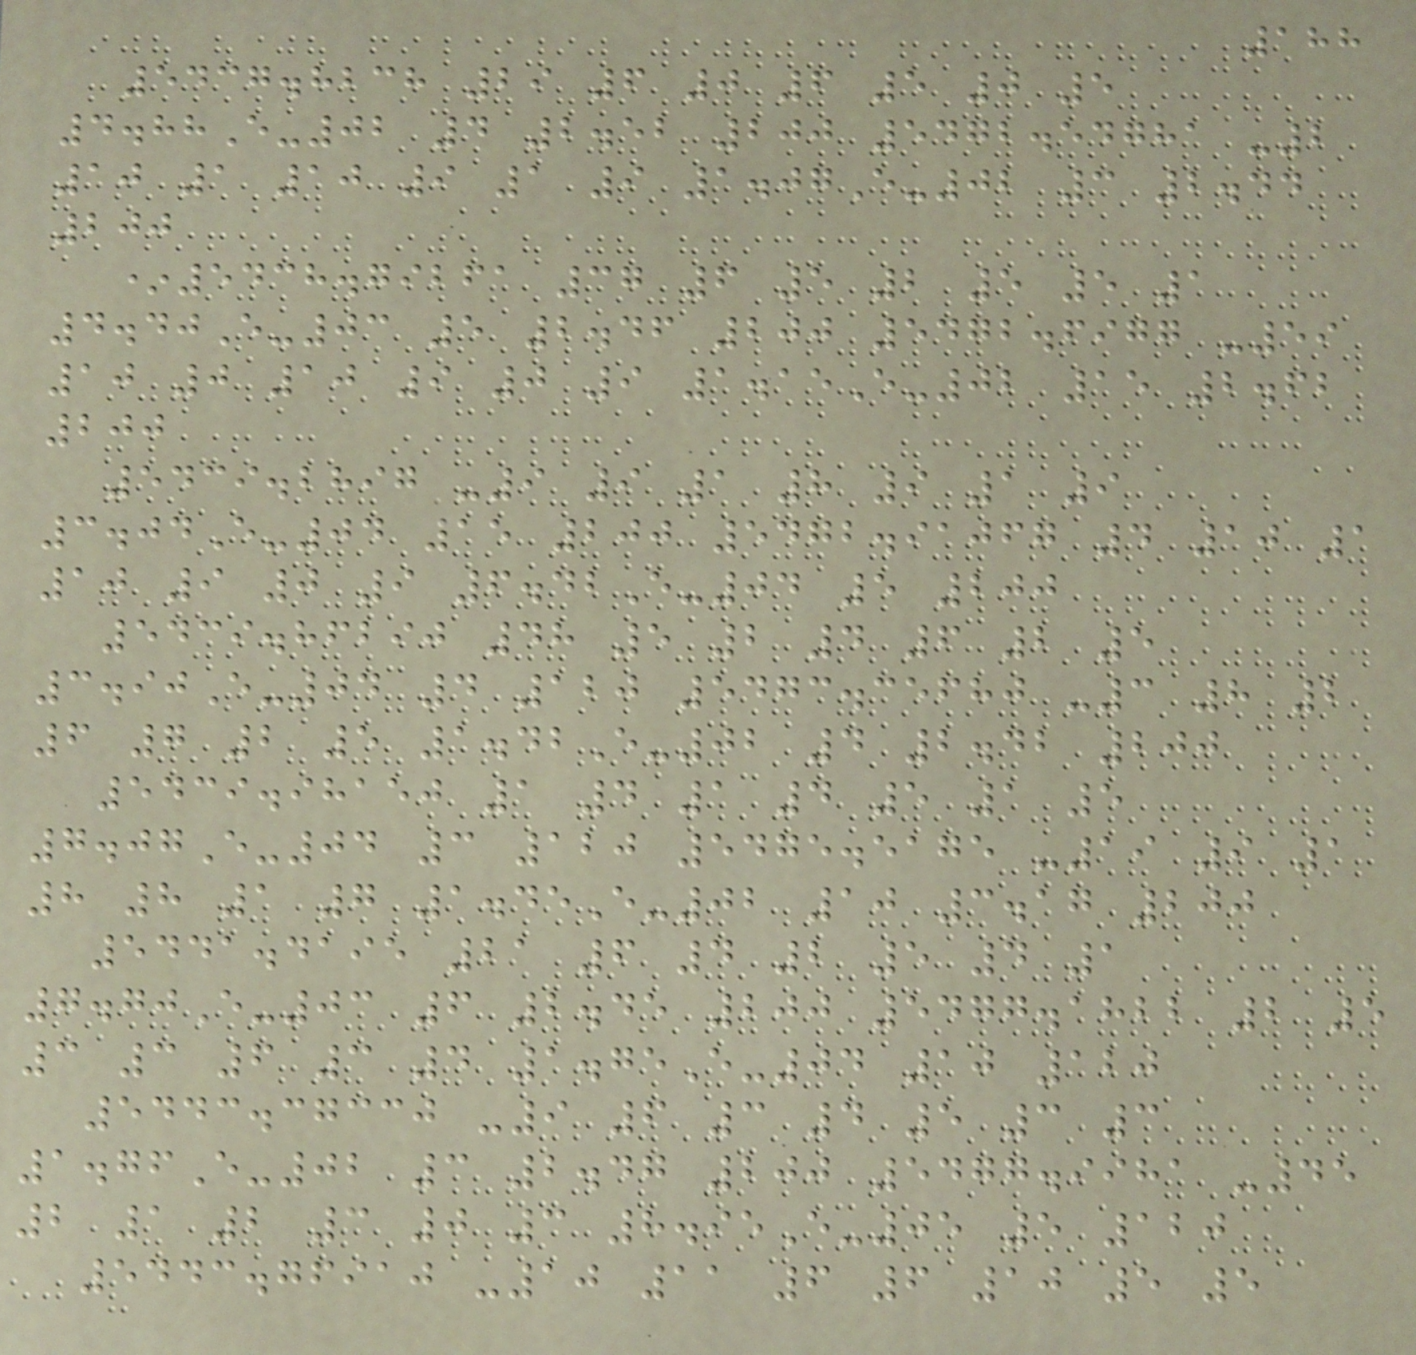188
5437.8238 29 6 0 6 5 0 5
4.88E-02 4 2.52 200 5472.54781 -2
10 1 10 9 1 9 1.07E-02 3 2.44
200
*5438.79261 37 6 5 2 5 5 1
4.40E-03 5 2.46 200 5472.6977 -59
10 0 10 9 0 9 1.15E-02 15 2.62
200
5439.2897 -9 9 1 8 9 1 9
3.04E-04 15 200 5472.91067 4 10 1
10 9 0 9 6.42E-04 5 200
5439.86290 48 5 2 4 6 2 5
3.90E-04 4 120 5473.35680 -3 8 2
6 7 2 5 1.42E-02 4 2.42 200
5439.98150 1 4 1 4 5 1 5
7.07E-04 3 120 5475.5175 -19 9 1
8 8 1 7 1.45E-02 10 3.17 200
5441.4195 21 6 4 2 5 4 1
7.70E-03 6 2.45 200 5477.1822 2 5
3 3 6 3 4 1.75E-04 10 120
5443.37330 -9 6 3 4 5 3 3
1.76E-02 3 2.47 200 5477.9981 -45
2 1 2 3 0 3 8.95E-05 5 120
5443.76910 -10 11 6 6 10 5 5
